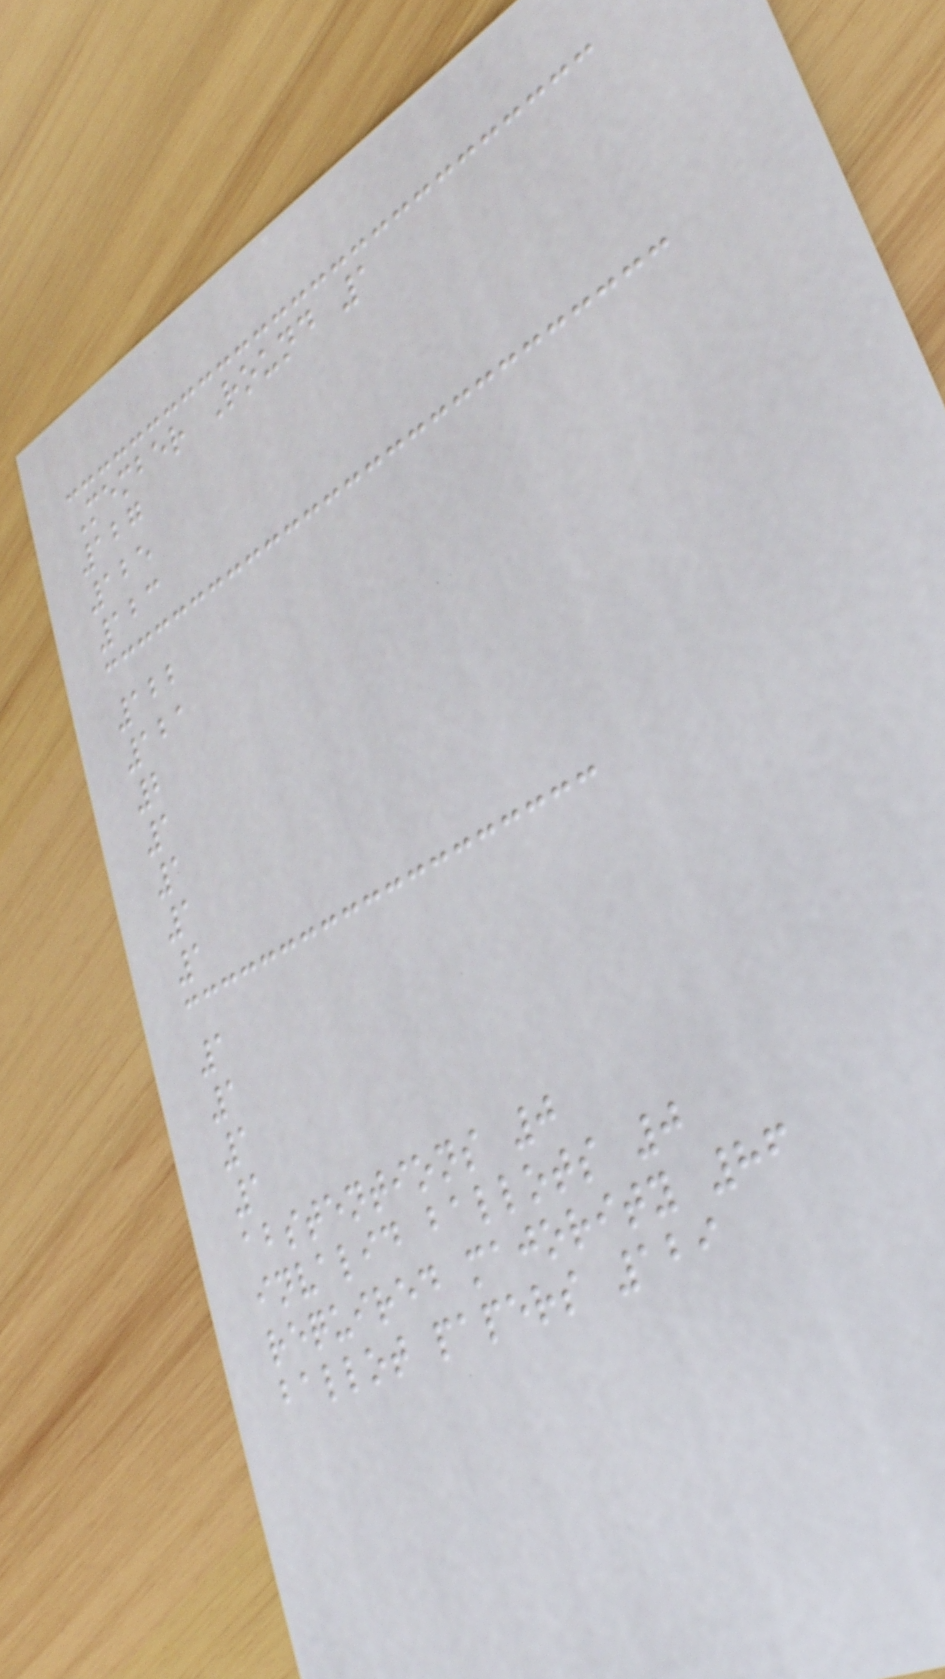Member Round 1
127
125
123
122
121
2
1
1
1
1
1
1
1
1
abstentions 0
invalid ballots 0
required majority 86
ballot papers 129
